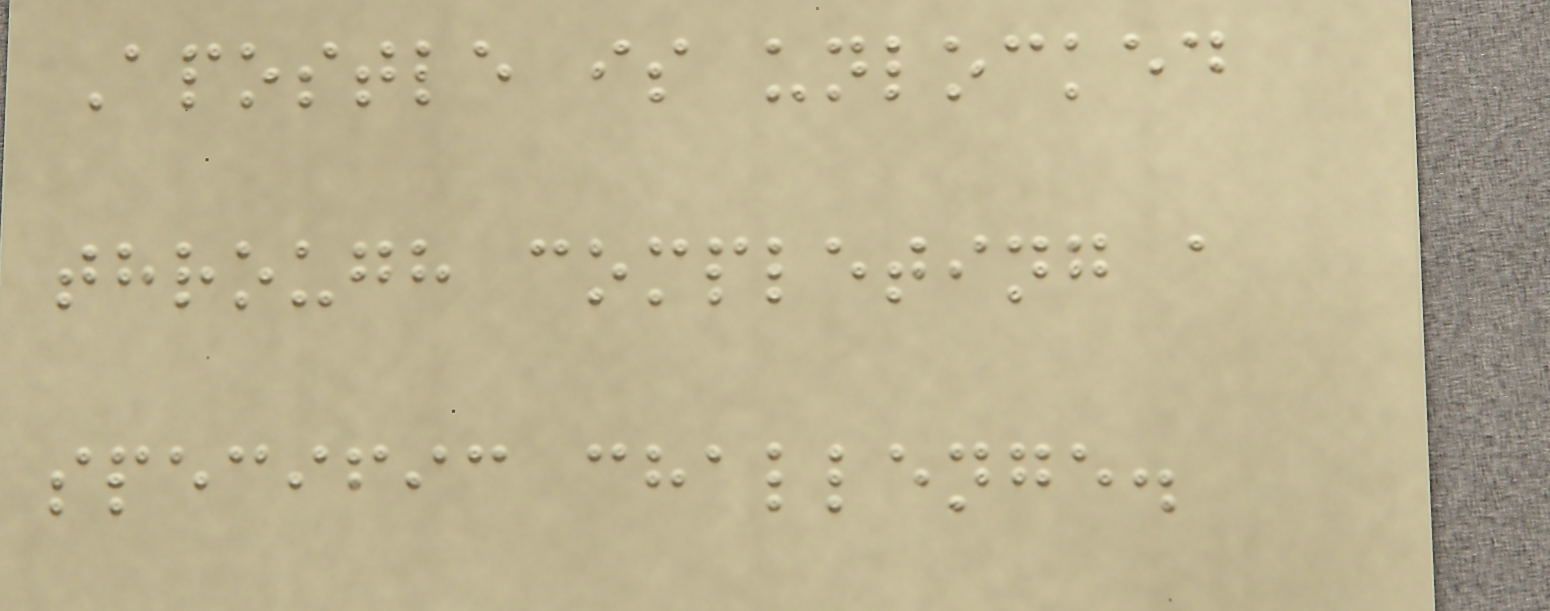Apostle is unlocked
through completing a
specific challenge.
